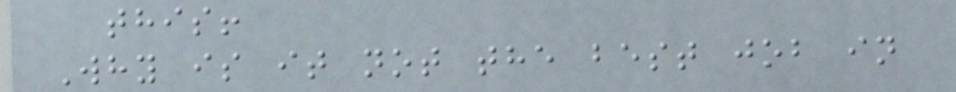this!
Why is it not the best job in
